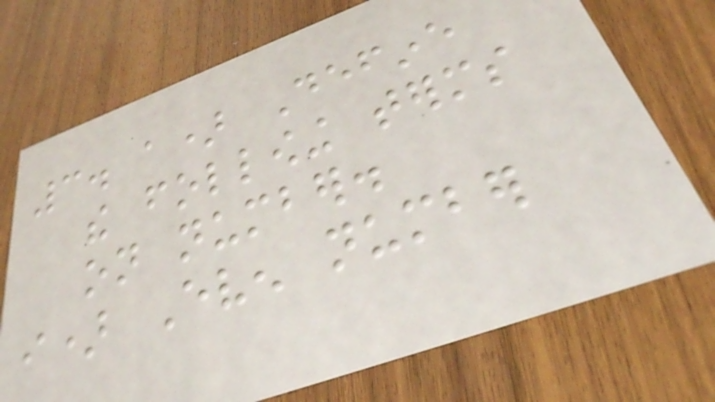3. a) Define
the following terms
on number.
i) Even number
